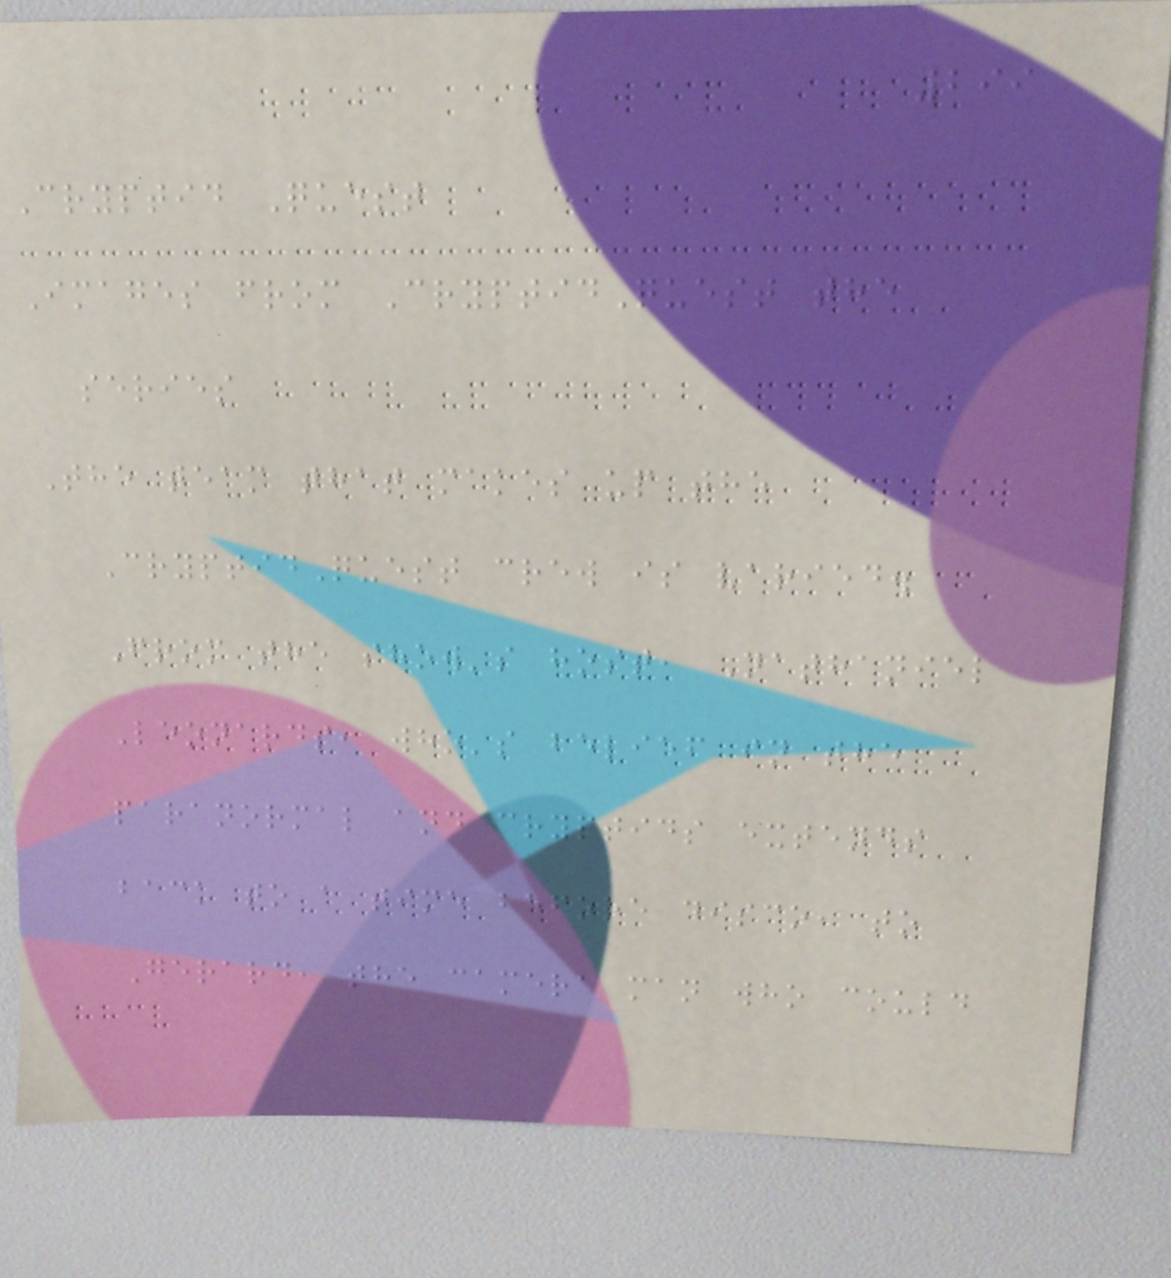299
Cryptid Quest
Images from CryptidQuest the
series
The team that makes up the
CryptidQuest crew is varied.
From the show's host, Nathaniel
Leonards, who's belief in the
paranormal and cryptids extends
back to a time before disco, to
Gerard, the camera man who could
